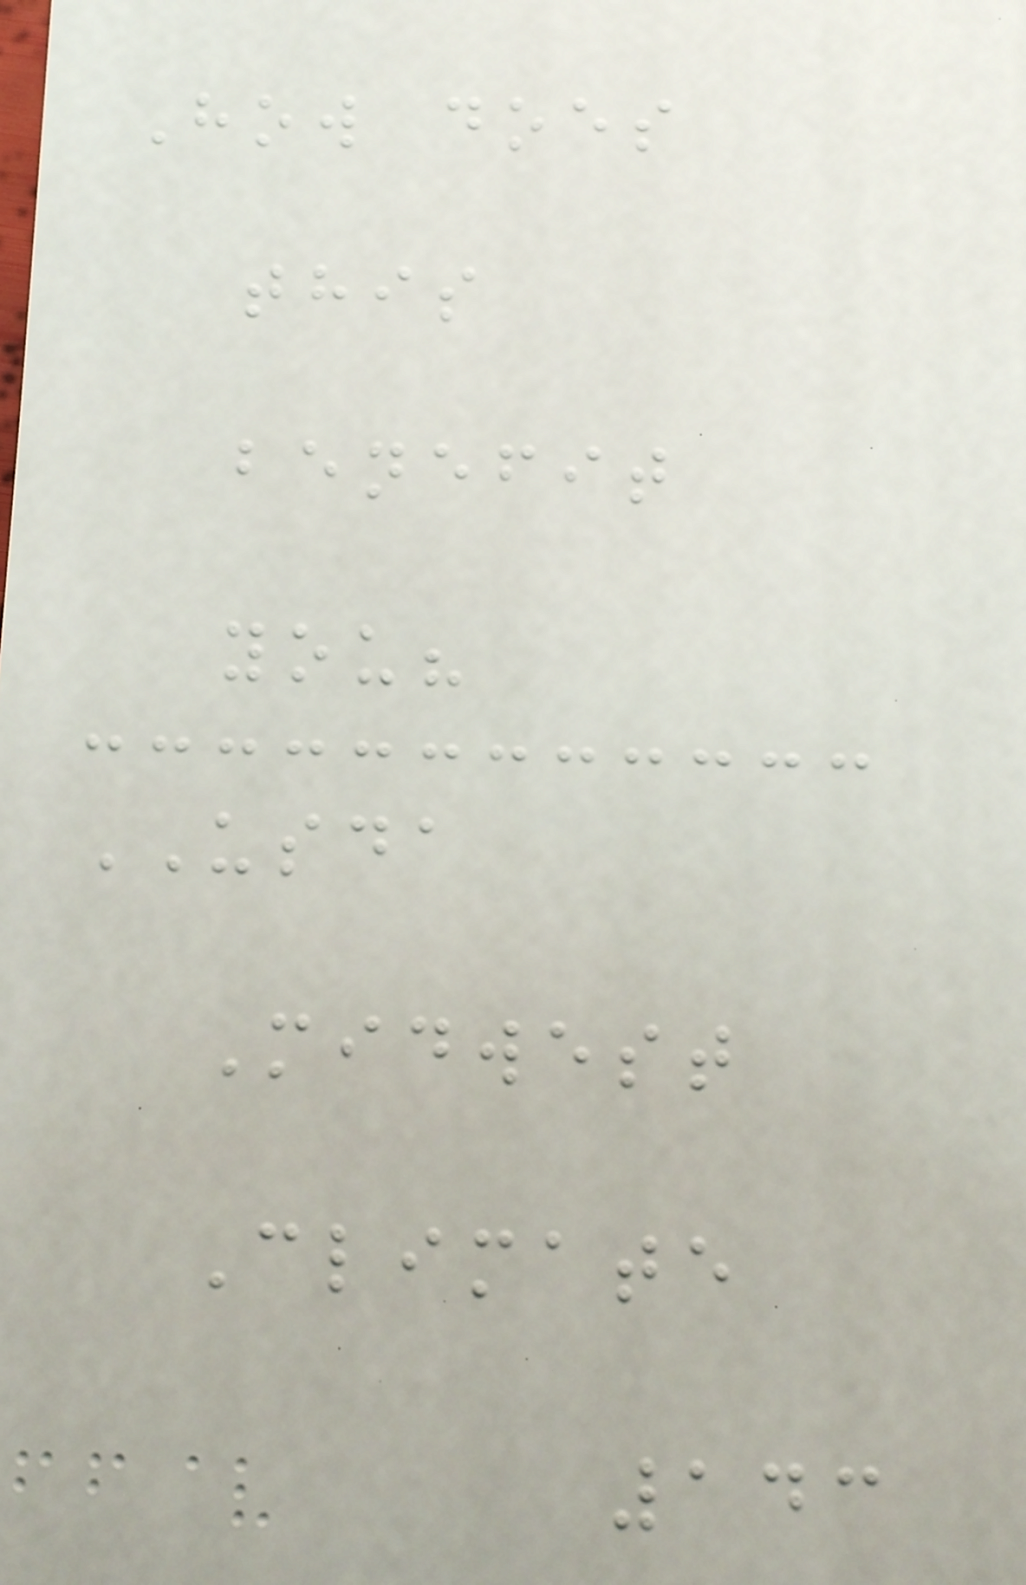How does
this
benefit
you?
USDA
Midwest
Climate
143
